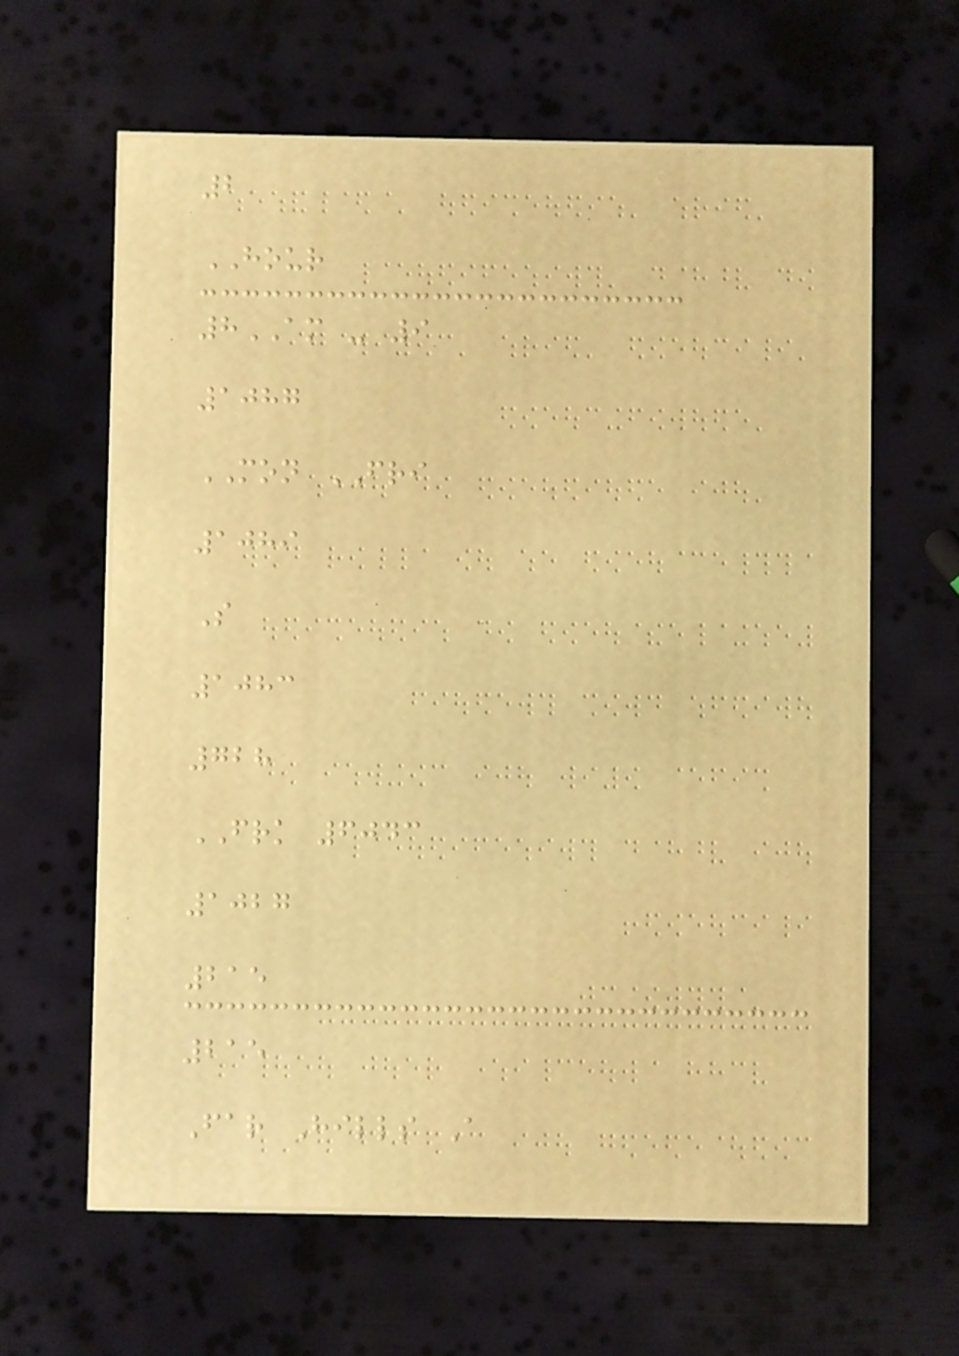2
HOUR
8AM - 9
1087
MON FRI
1089
S
1083
728
FRK 6043
1027
215
215
Far Hills A
